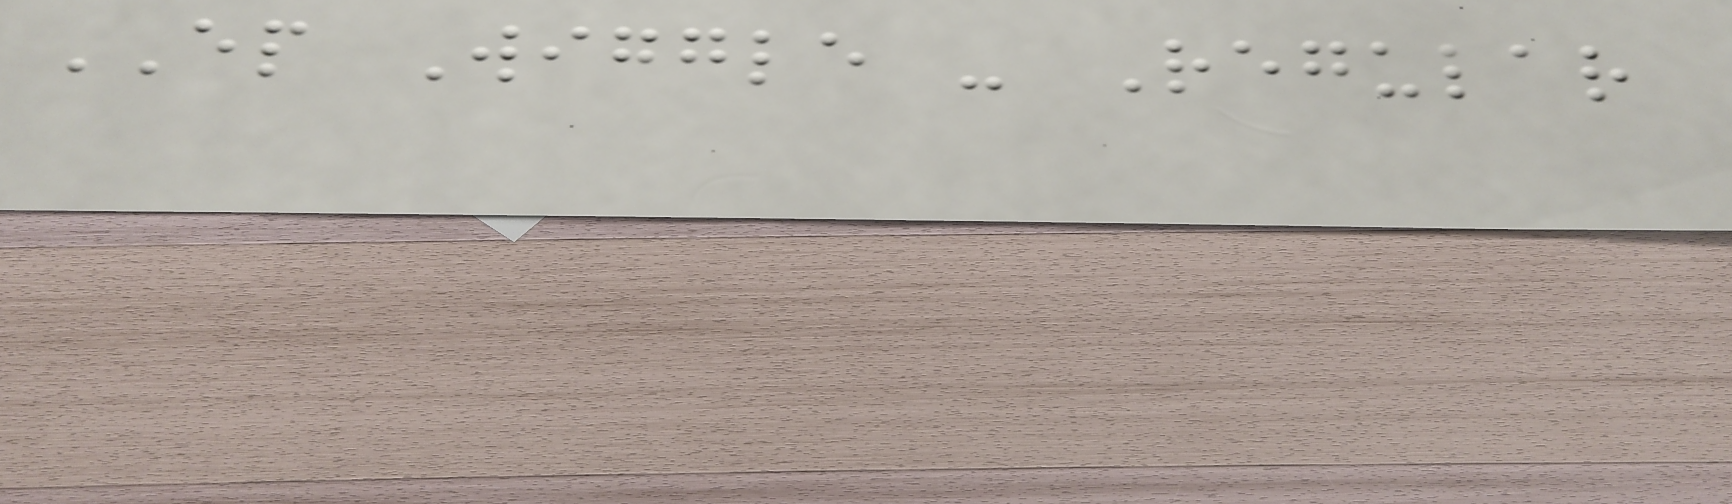EP Wiggle - Regular
